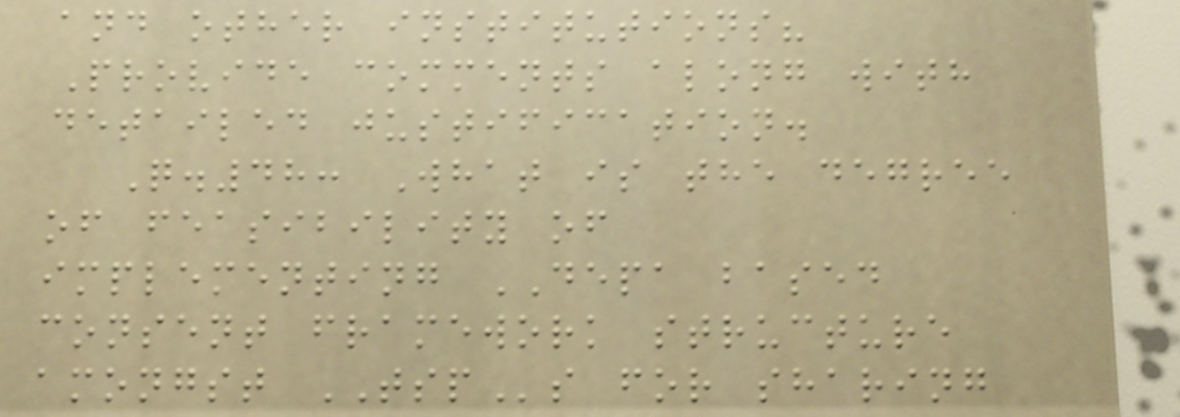and other institutions?
Provide comments along with
detailed justification.
Q.48: What is the degree
of feasibility of
implementing DEPA based
consent framework structure
amongst TSPs for sharing
